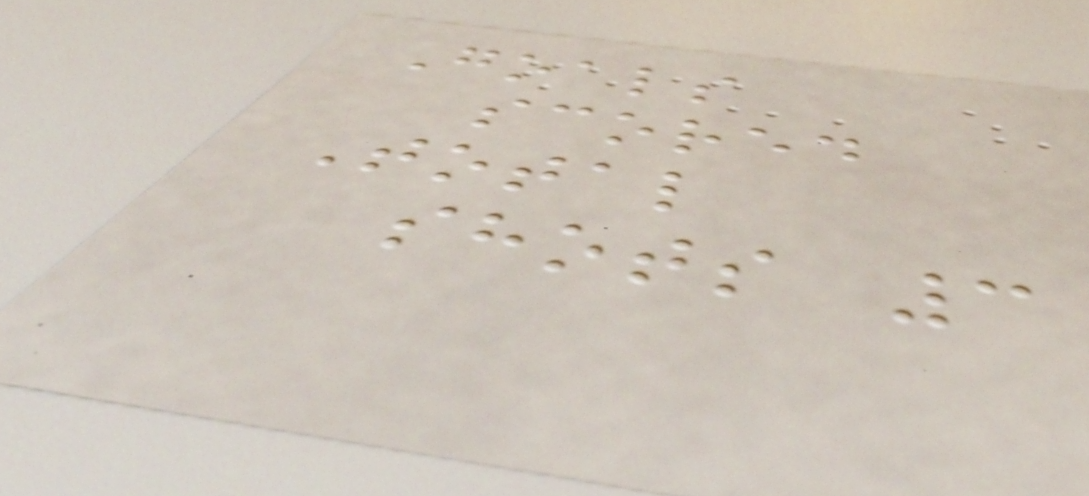Goals
scored
Total
shots 3
